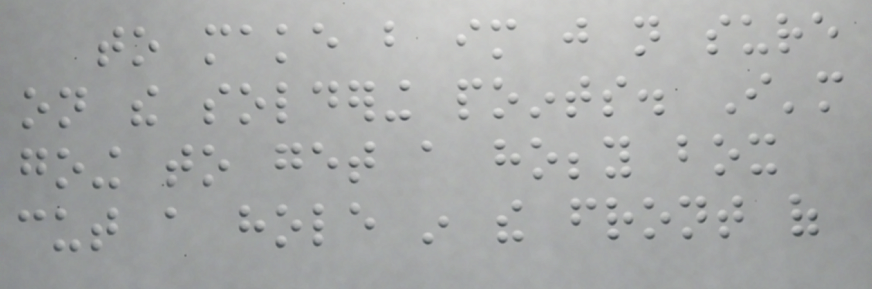to make but im just not sure
on the soldering points. I'm
going to get a hobby box
cut a hole in the front of
